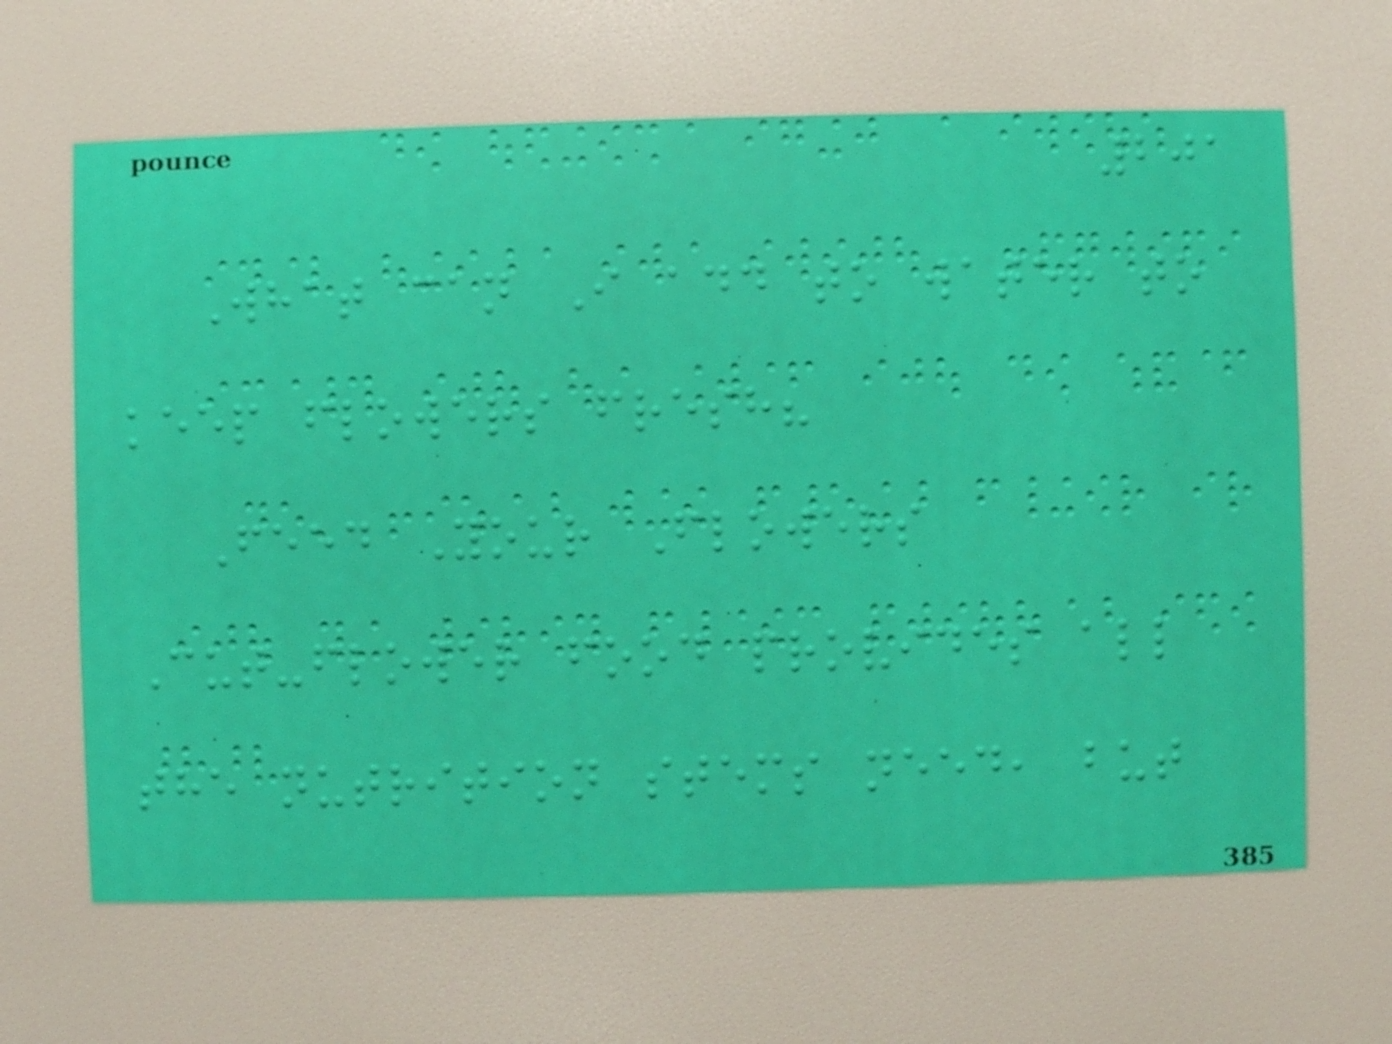201
What can I add to water to
keep flowers fresh?
Feed Your Flowers
Cut-flower food provides all
the nutrition stems need, but
